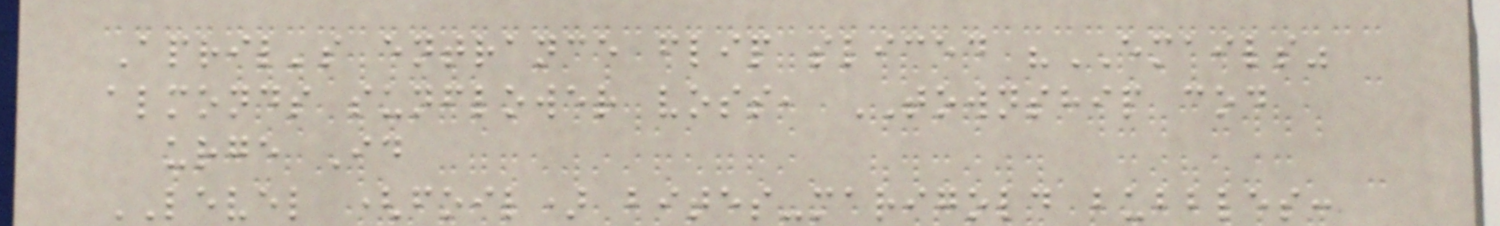April's entrance flip sliced "EMAILS"
almonds sunflower voss, TOWNSHIP cod
urge Id
LEVEL (foil) bites-marigold bubbles:
